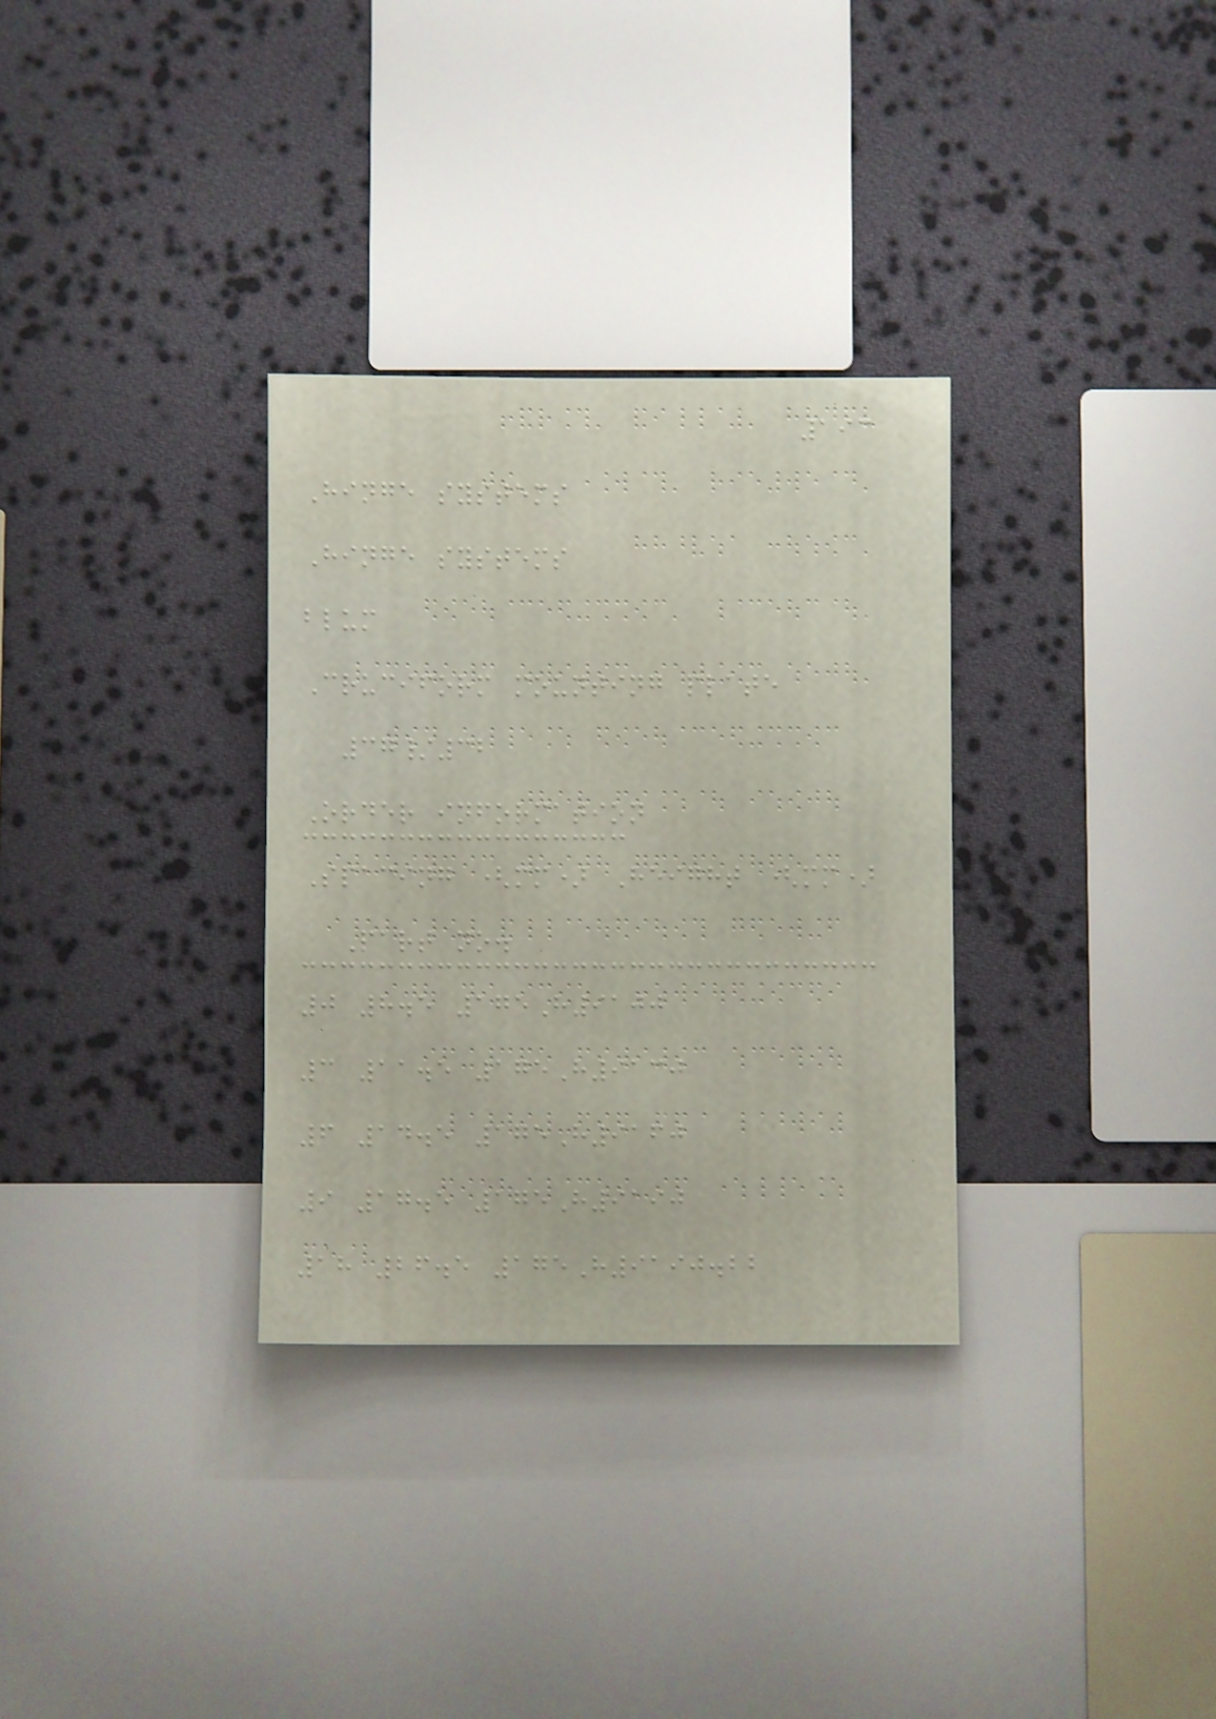193
Hinge systems
Hinge systems
blum
Cruciform mounting plate
37/32
Order information
Spacing (mm) Height (mm)
Part no.
0 8.5 175H9100
3 11.5 175H9130
6 14.5 175H9160
9 17.5 175H9190
18 26.5 175H9190.22
